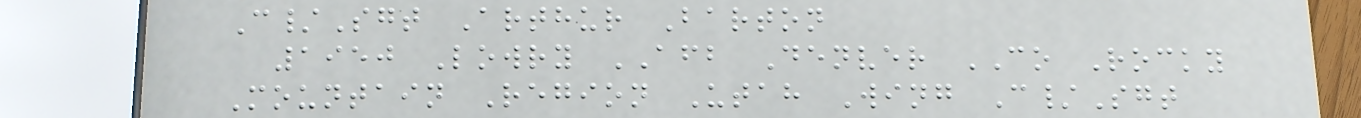C/Sgt Arthur Barton
1950 Lowry AFB Denver CO Rocky
Mountain Region Utah Wing C/Sgt
